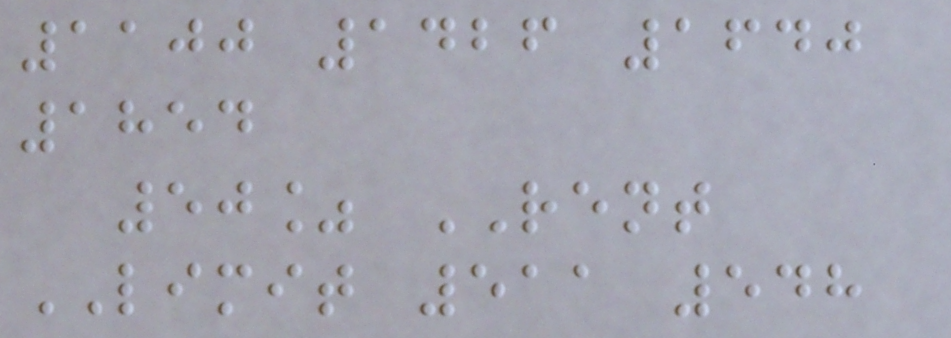1100 1426 1640
1854
50% RENT
LIMIT 511 548
